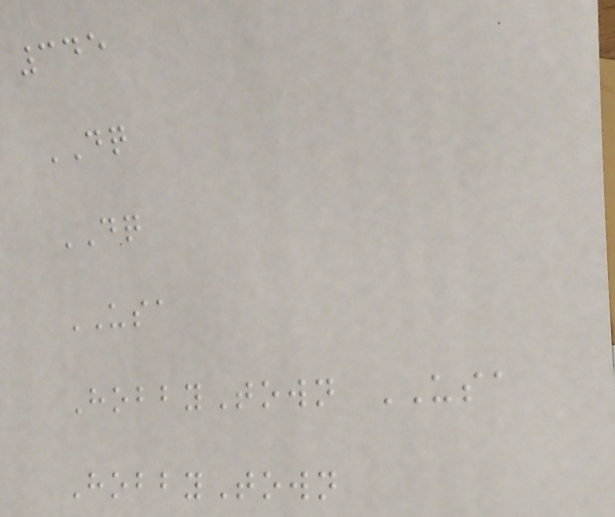345
DQ
DQ
USA
HobbyTown USA
HobbyTown
